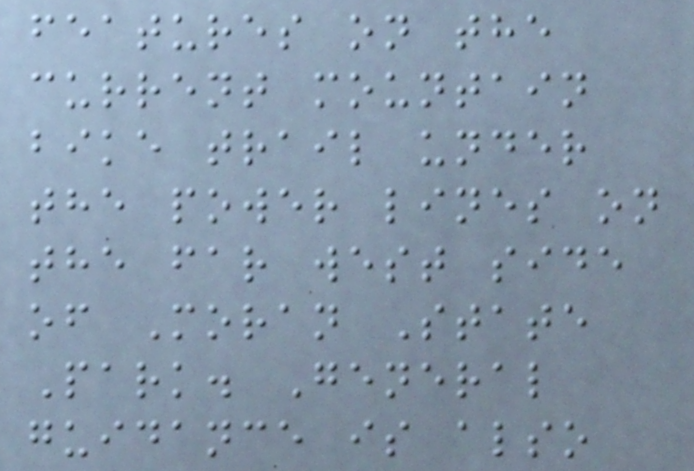features on the
current mountain
bike trail under
the power lines on
the far west side
of Moran State
Park. General
guidance is also
